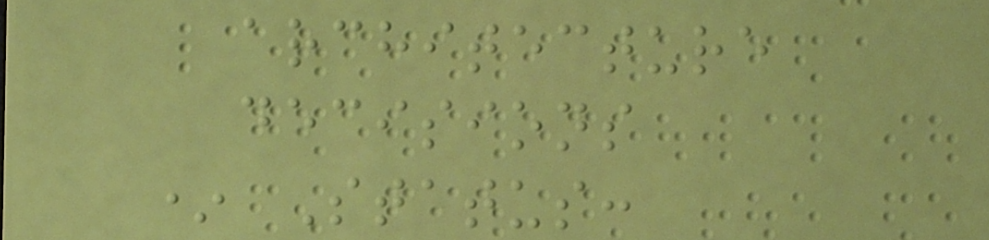architecture
decisions
* Status:
